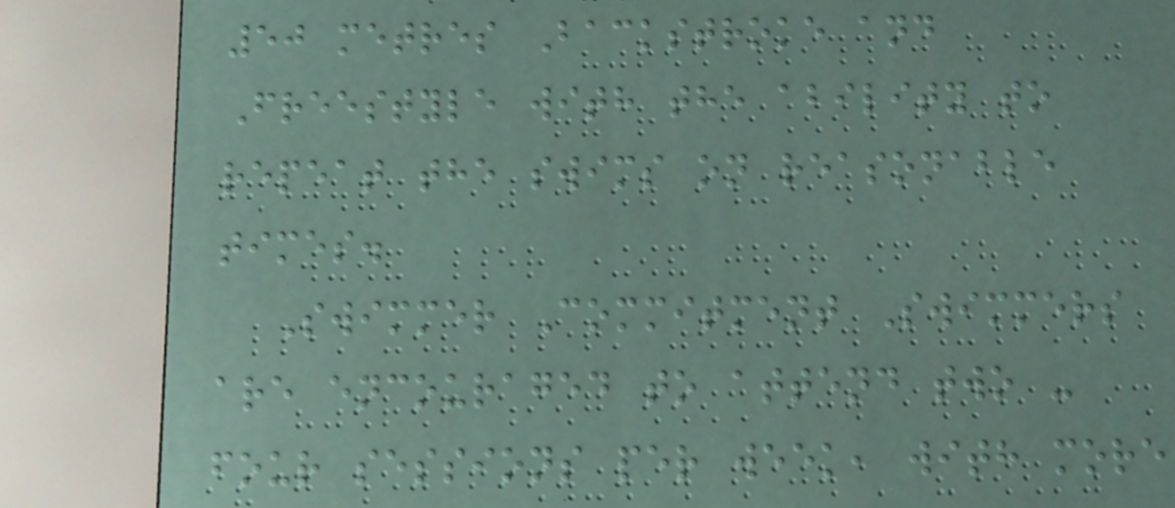50 metres Backstroke and
Freestyle with the ability to
repeat the swims on reasonable
times.
Swimmer Commitment Swimmers
are encouraged to attend two -
four sessions per week, with more
